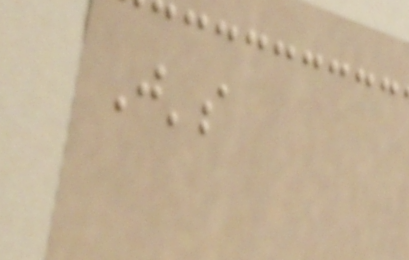J's
